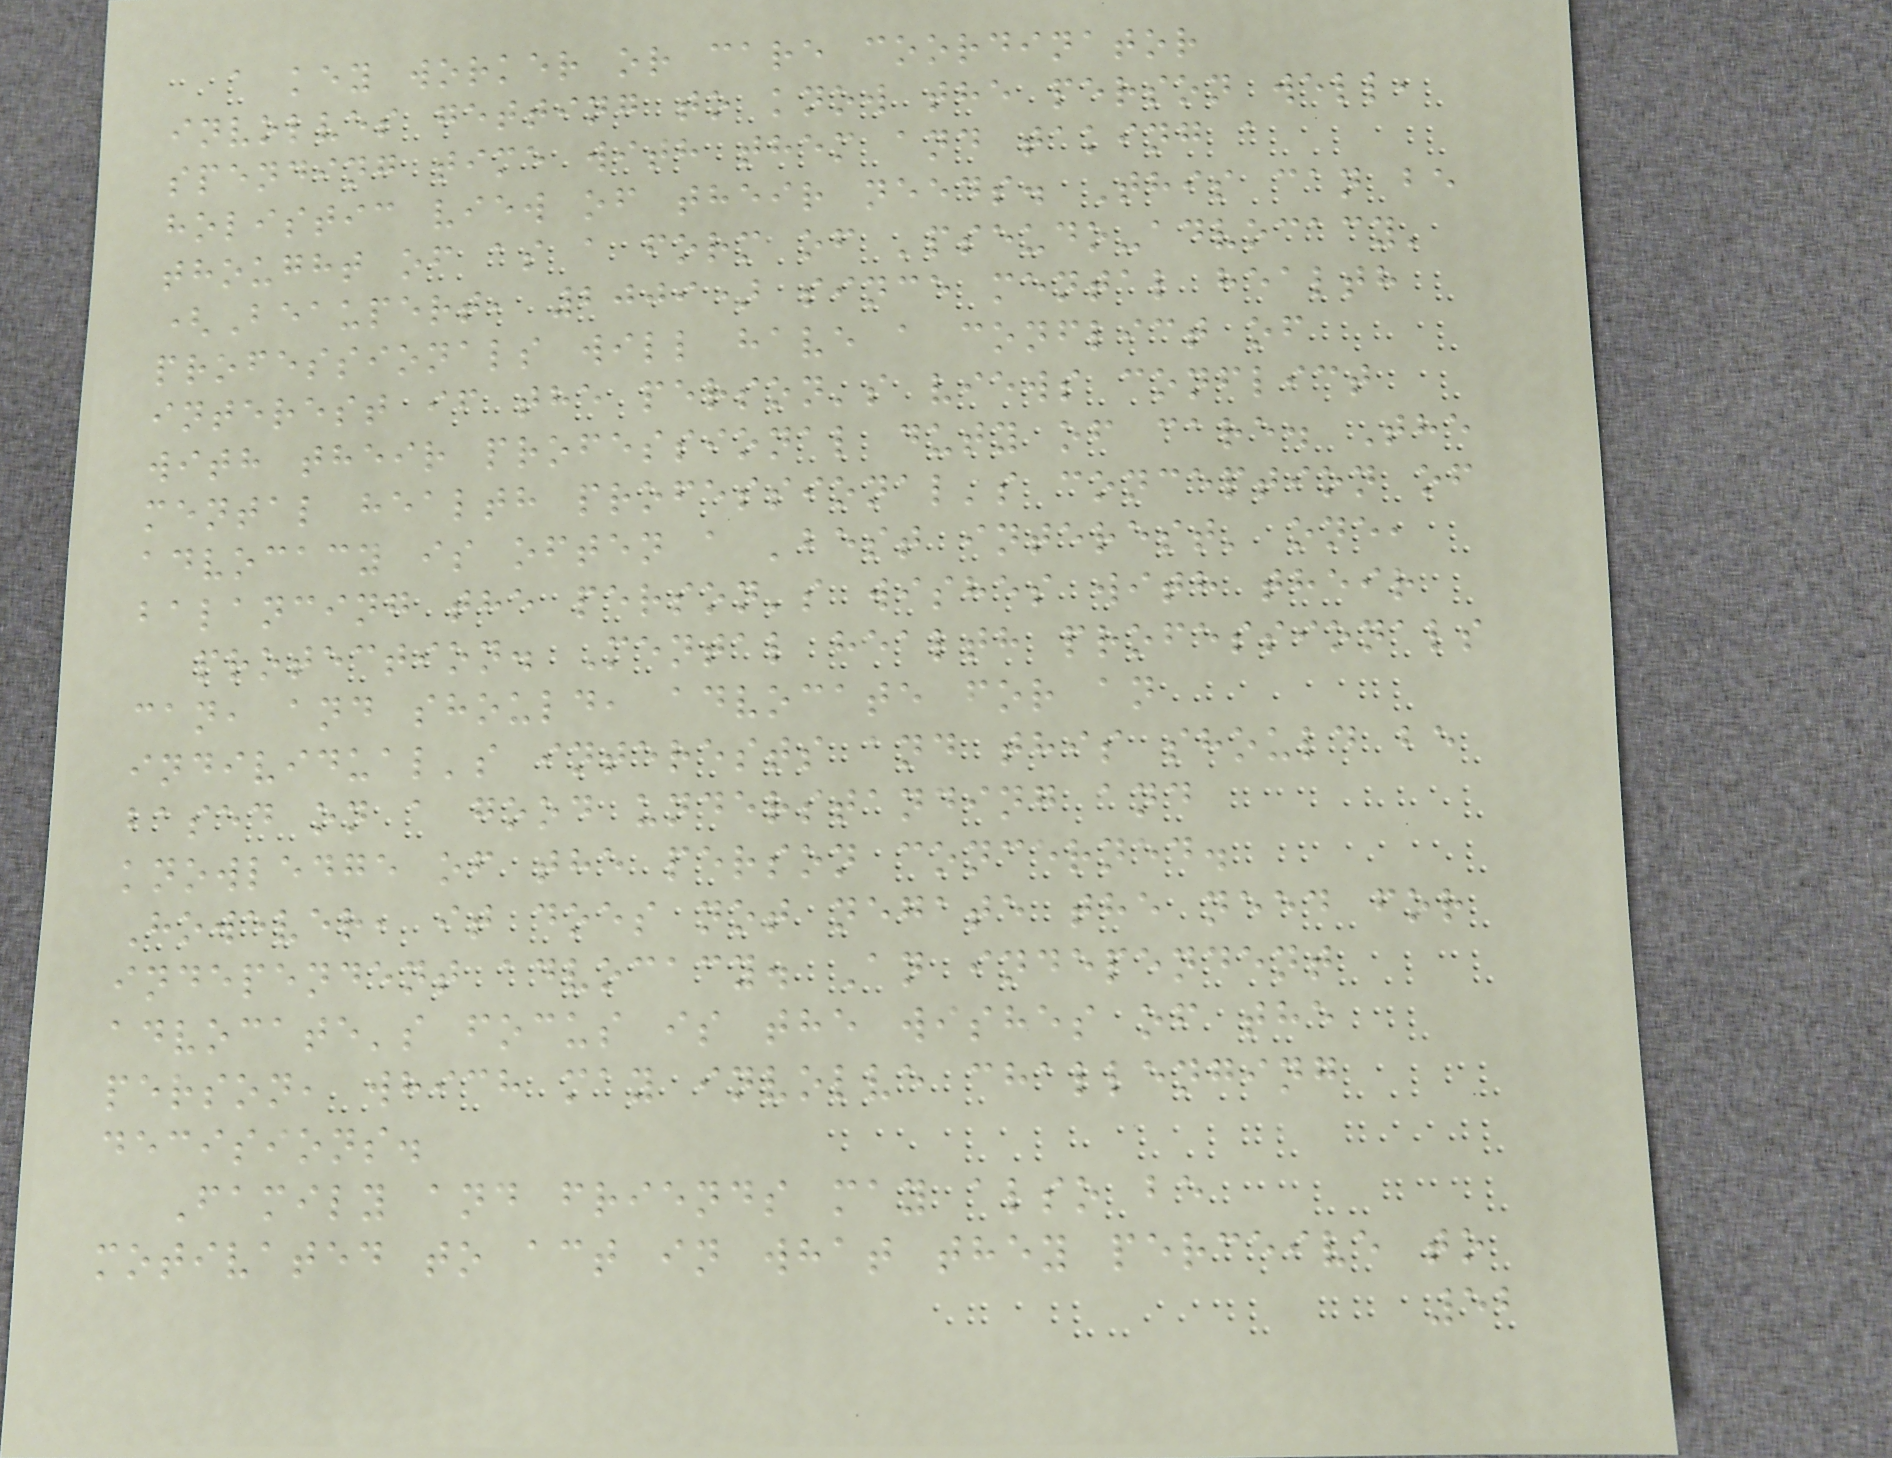a key worker or care coordinator
involves getting to know the person well,
spending time with them and taking a
holistic view of their needs. This can be
thought of as a form of 'pseudo-advocacy'
(Beaupert, 2009) since mental health
professionals will have a conflict of
interest if the person's views conflict
with their professional duty of care. The
mental health professional's conception of
advocacy is often a 'best interest' one,
balancing the person's wishes with their
protection. Mental health professionals
can, and should, advocate for an
individual's interests and this should be
based on a good understanding and
knowledge of the person concerned.
However, it does not negate the need for
independent advocacy. An independent
advocate's focus is the wishes of the
person, which may involve challenging
decisions.
Family and friends may also be
motivated to act in what they perceive to
52
